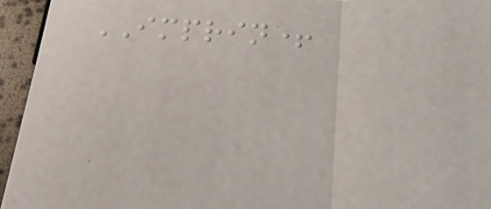IMPRIN+
